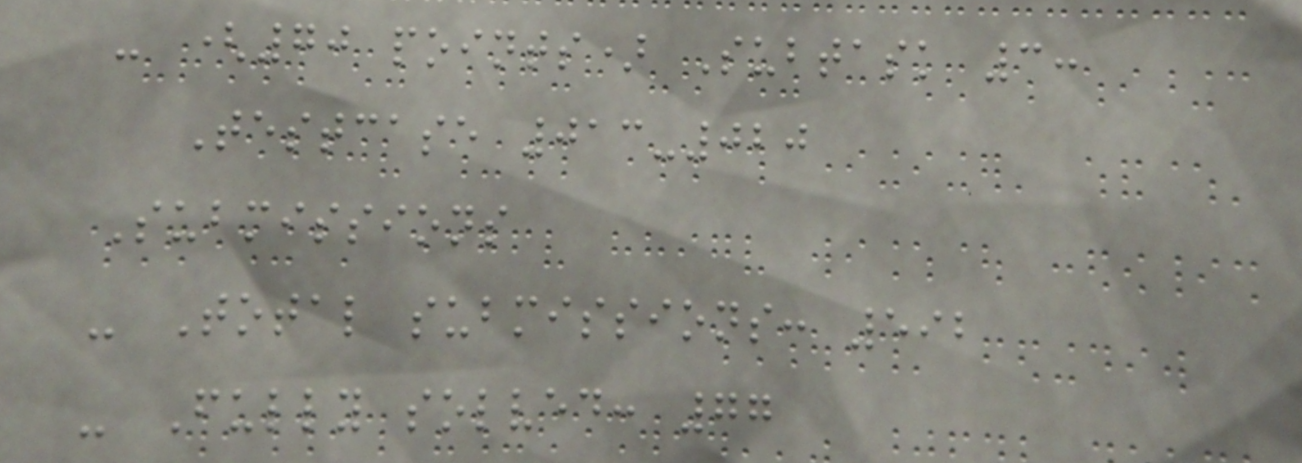- (70 points) Subtask 3:
Testcase 013-020
Submissions
- Total submissions: 592
- Fully solved: 77
